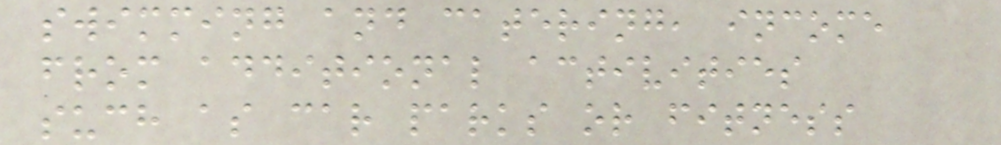swimming and catering, income
from additional activities
such as car parks or fitness
